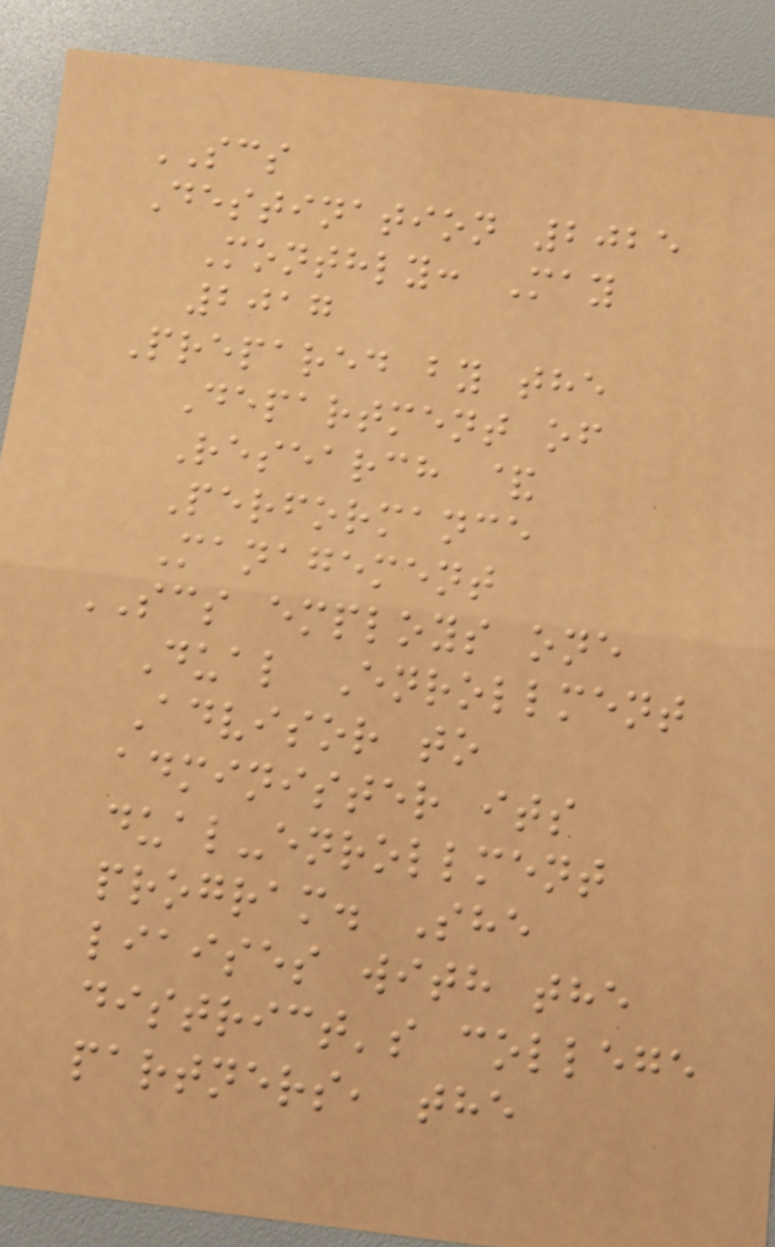SCS
Destination 2025
Monthly: May
2017
Prepared by the
Department of
Research &
Performance
Management
SCS employs one
Dual Enrollment
Advisor to
administer its
dual-enrollment
program. She
liaises with the
district's college
partners, the
